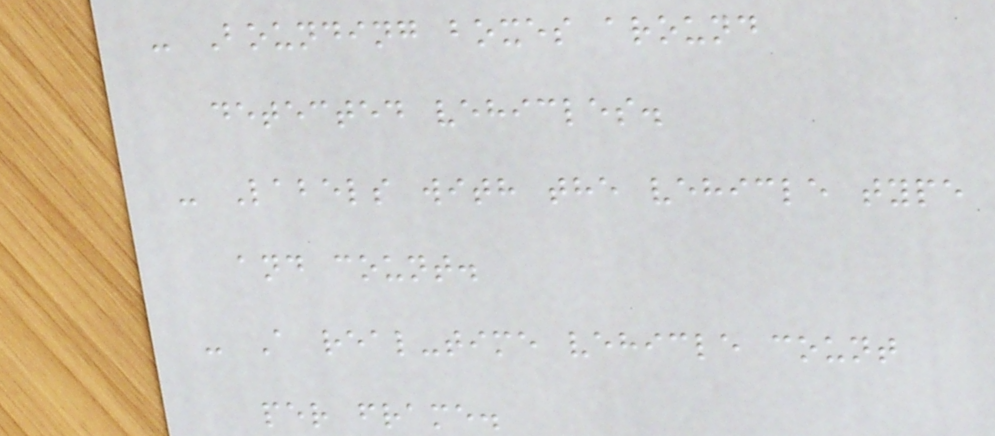- Bounding boxes around
detected vehicles.
- Labels with the vehicle type
and count.
- A real-time vehicle count
per frame.
